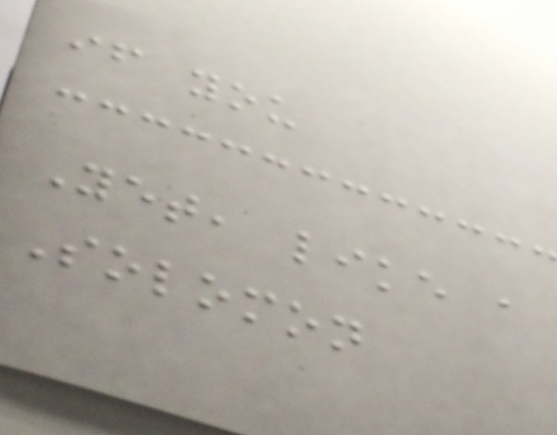if you
Yet, like a
Solomon
